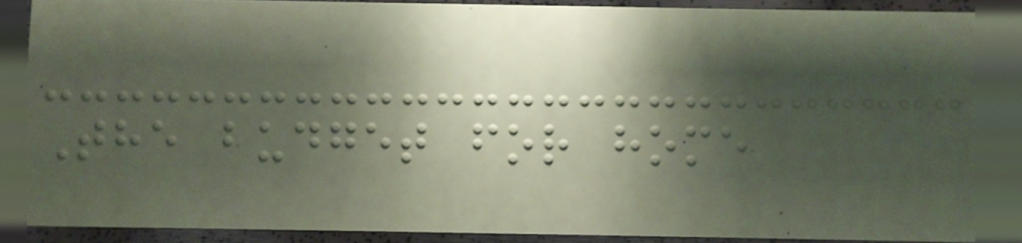The budget for home
